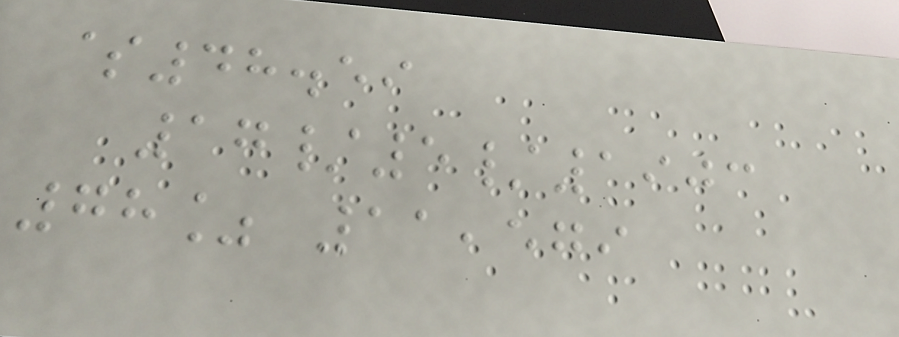$48.59
17/5/1903
78% 11,579
